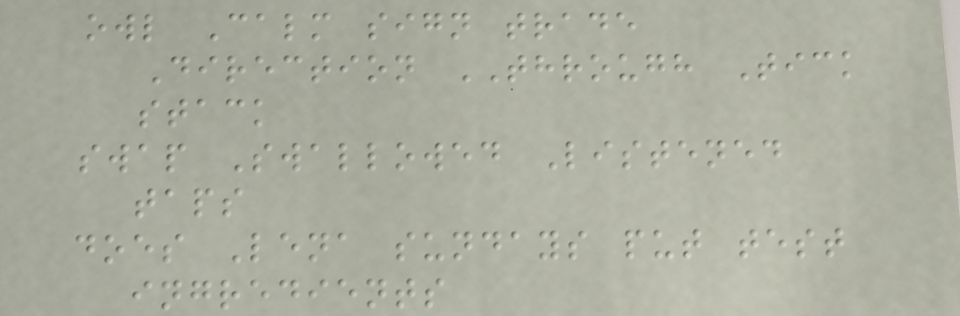owl Calm sign trade
Direction THROUGH Tick
stack
swap Swallowed Listened
taps
does Lena sundays put test
ingredients
